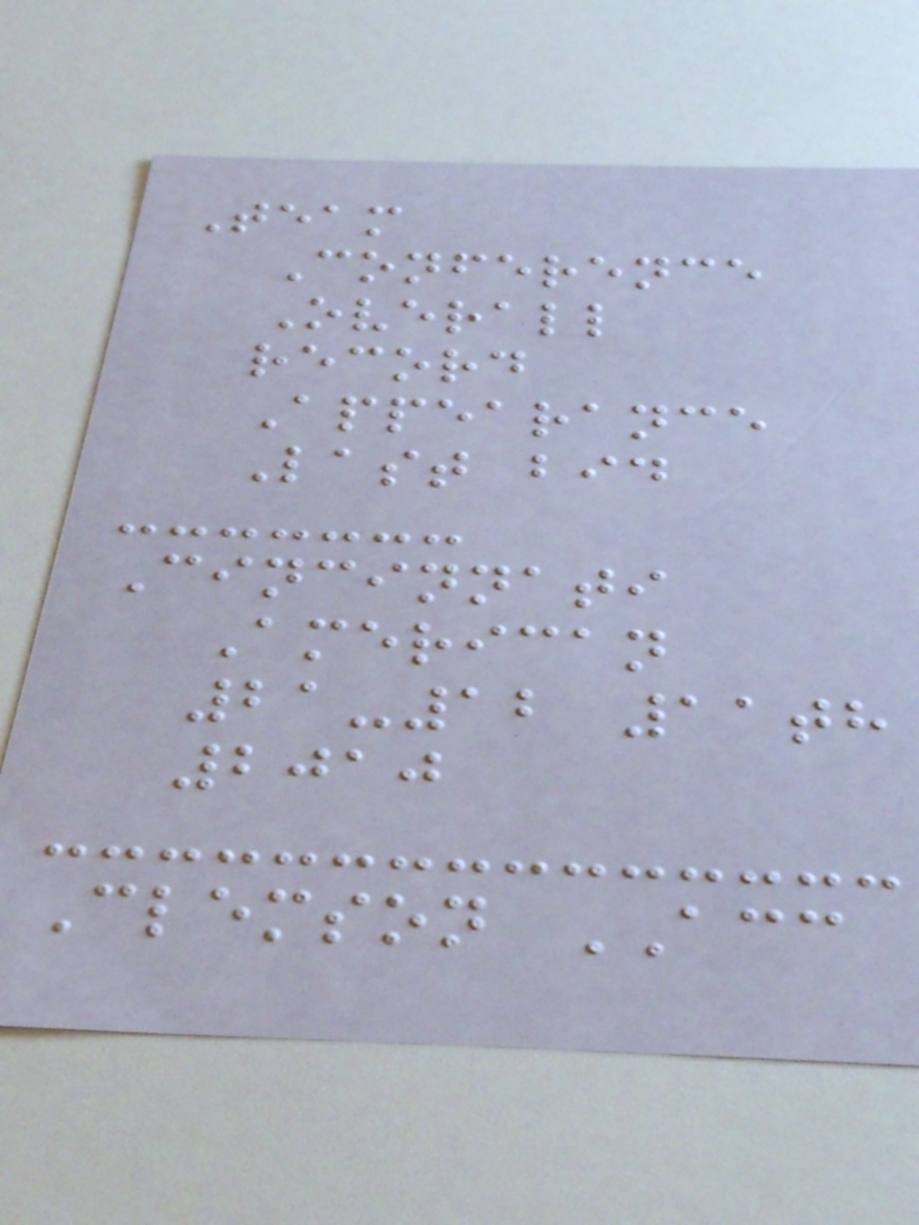Team
Conference
Overall
record
Appearance
Last bid
Cincinnati
American
21-12 11th
2010
Clemson ACC
